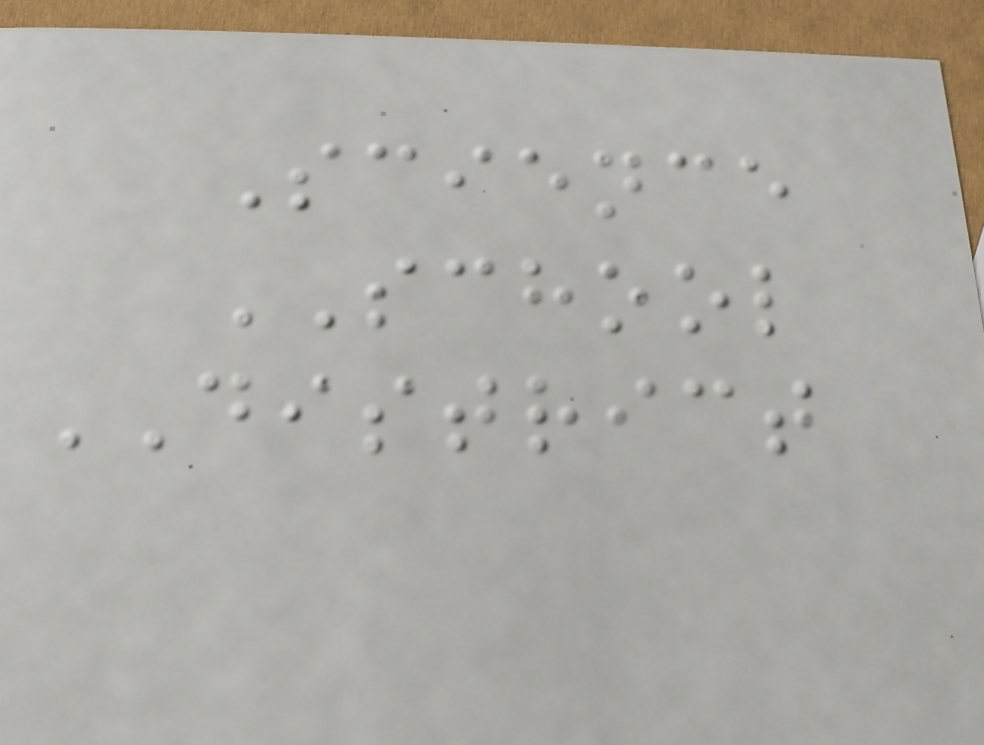Science
SCHOOL
DISTRICT
